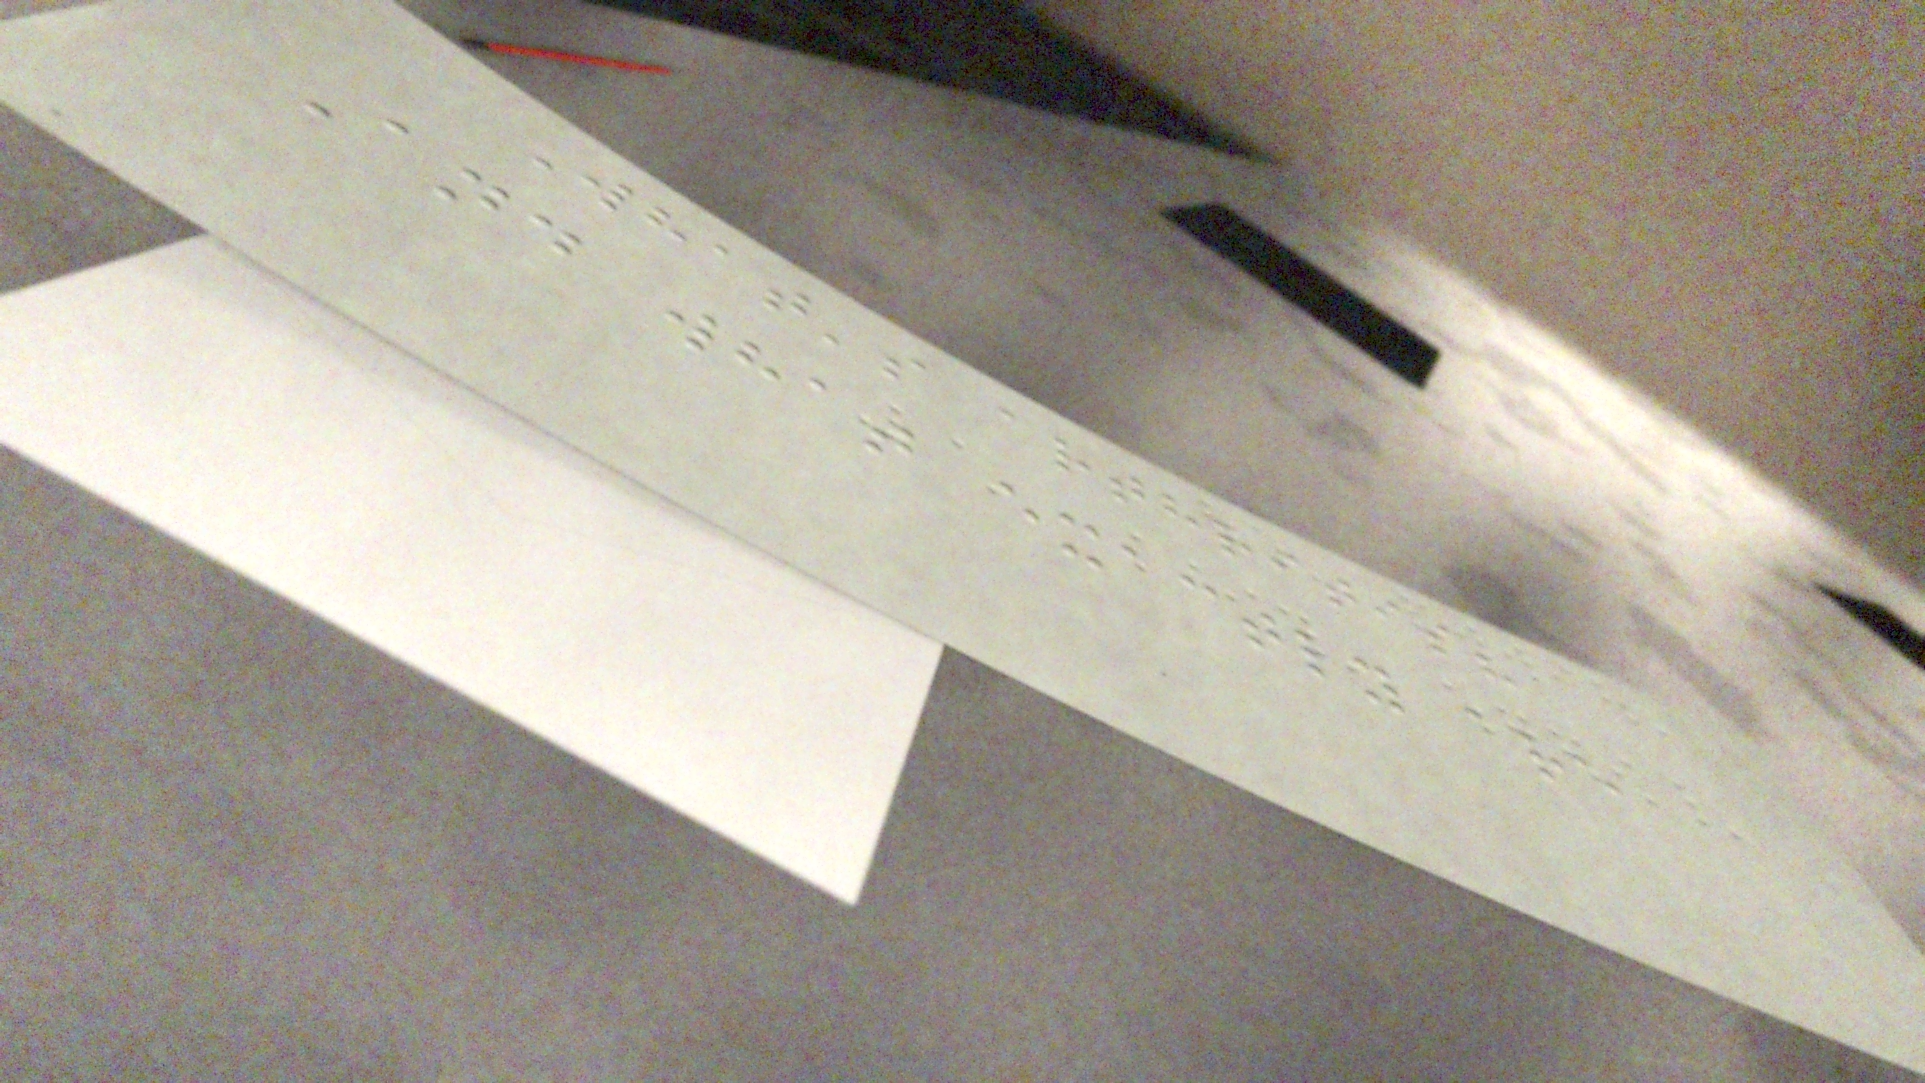What's arthritis?
And what exactly are
